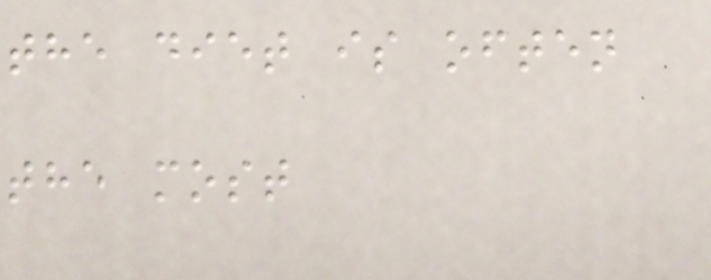the diet is often
the most
